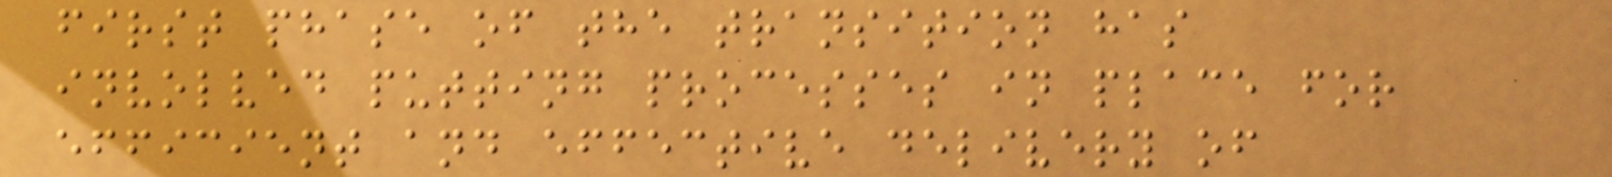first phase of the transition has
involved putting processes in place for
efficient and effective delivery of
